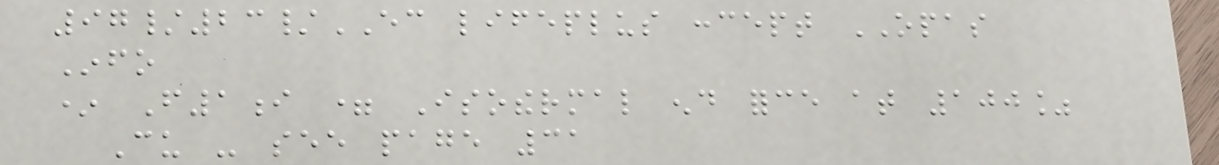97/23/EC lifeplus concept OPAS
Info
* F1i = Isothermal end force at 100%
Cu - see page 31
